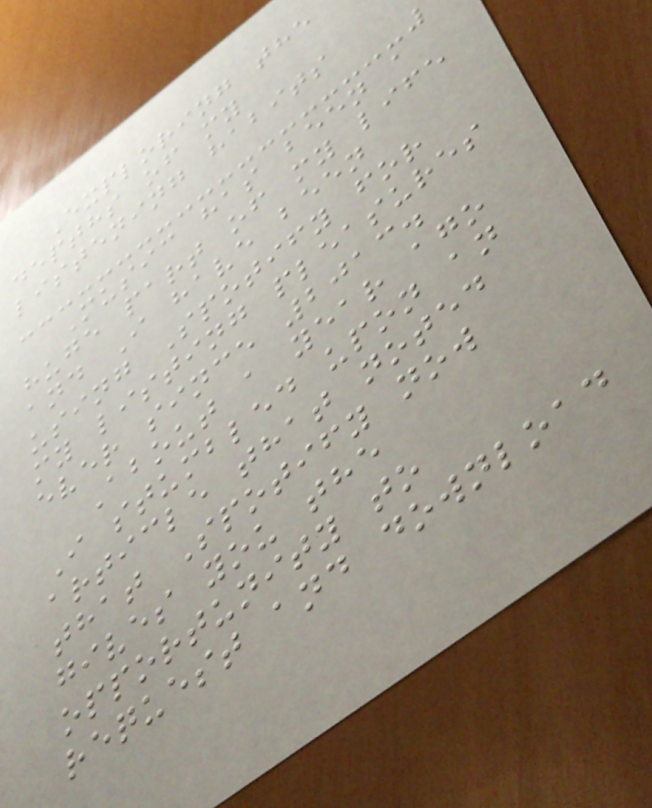Exploring the
depths of my
listening habits
Music has been a
huge part of my life
and I have been
using Spotify for
my listing pleasures
ever since 2013.
About a year ago
I stumbled upon an
article that noted
that Spotify now
gives you the
opportunity to
request and download
